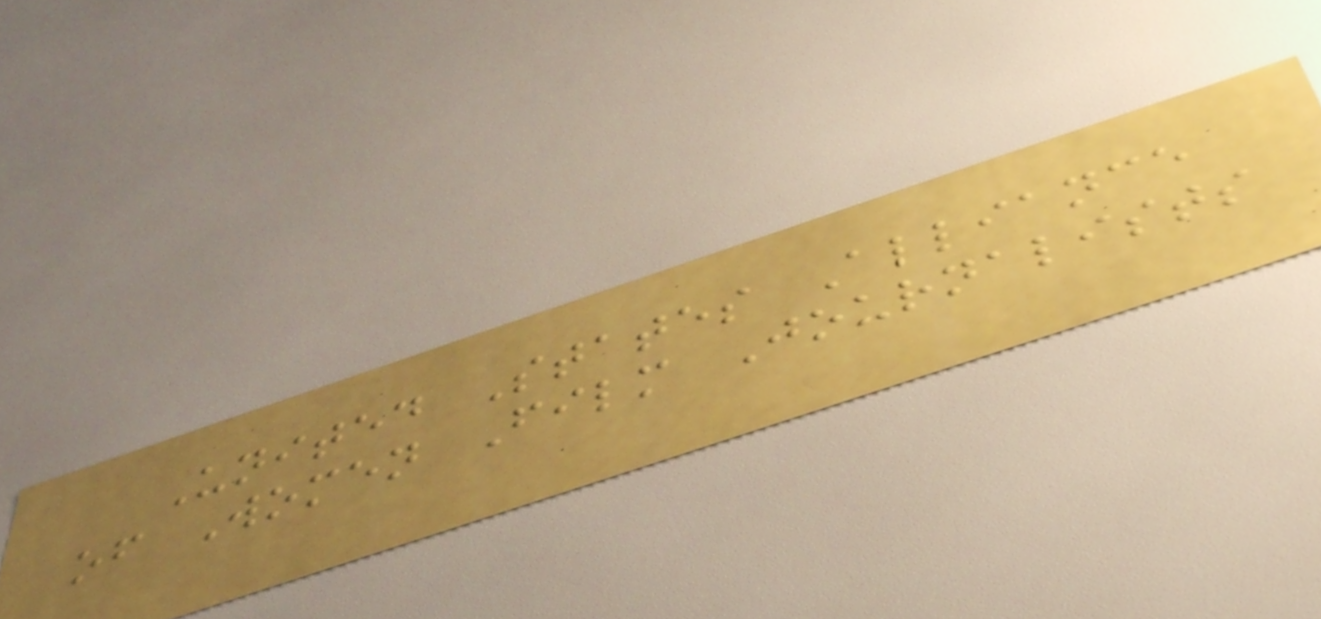United States Alliance
of Women Film Journalists
